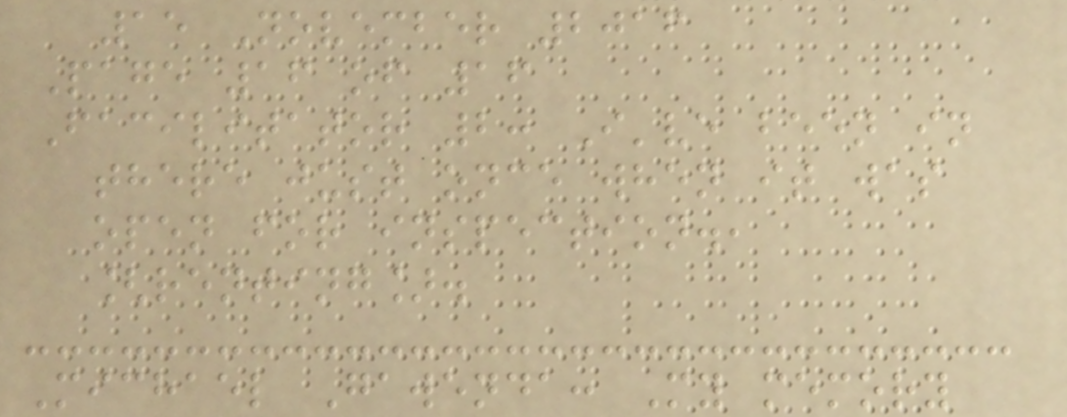15 November 2016
Page 16 of 16
Facilitator 2: I've been in
there just once when it was
open for inspection.,
[renting].
Michael Gawenda: My memory
